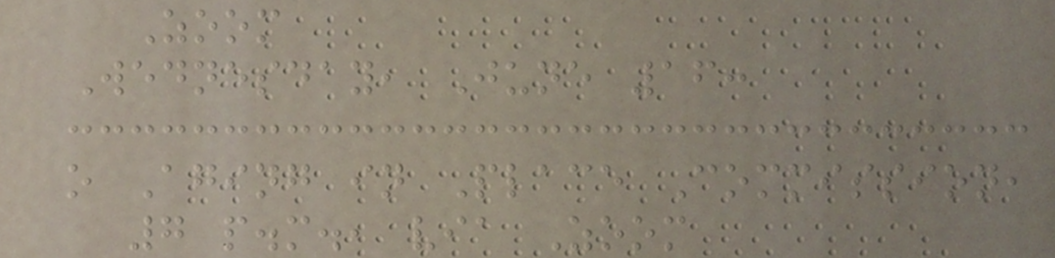Zoom
Wednesday, June 16:
o Aging in Place Commission,
7 p.m., via Zoom
